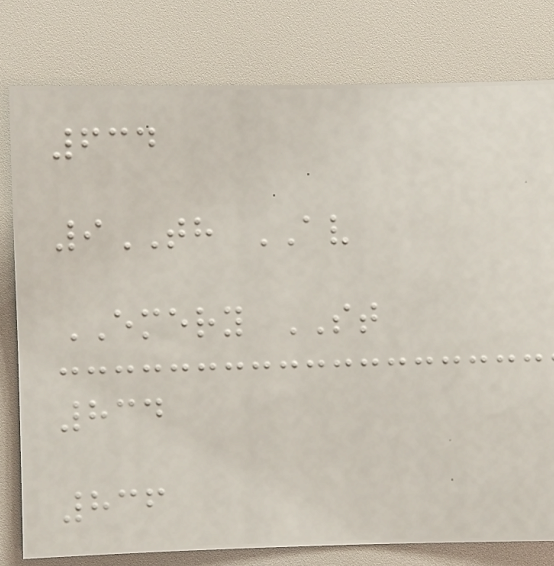634
9TH AV
EMERY ST
834
836
